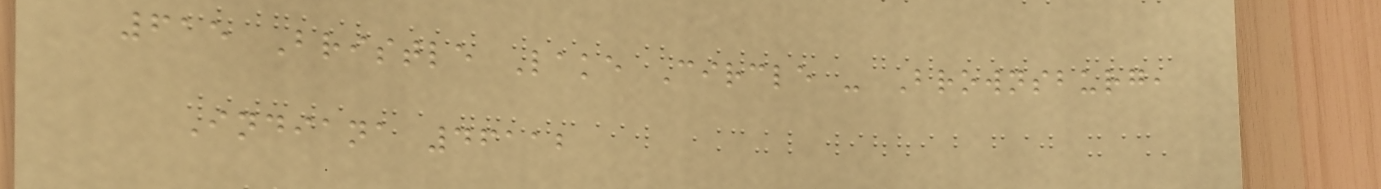615 Bristle Lake Circle - Brownsburg,
Indiana 46112
